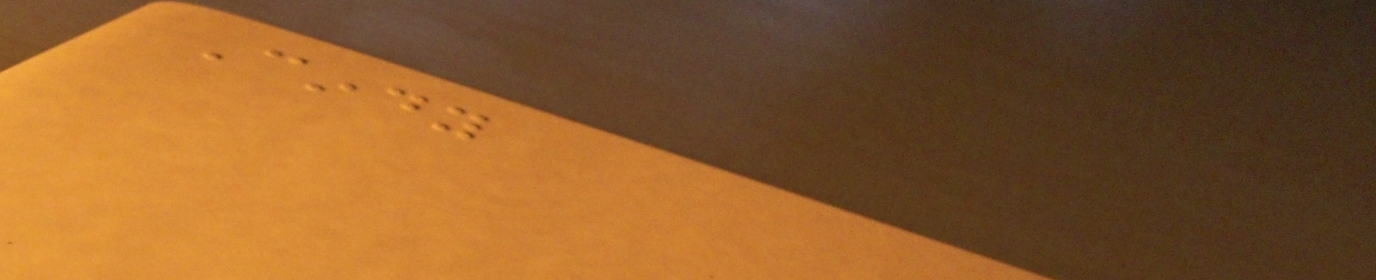Cindy
